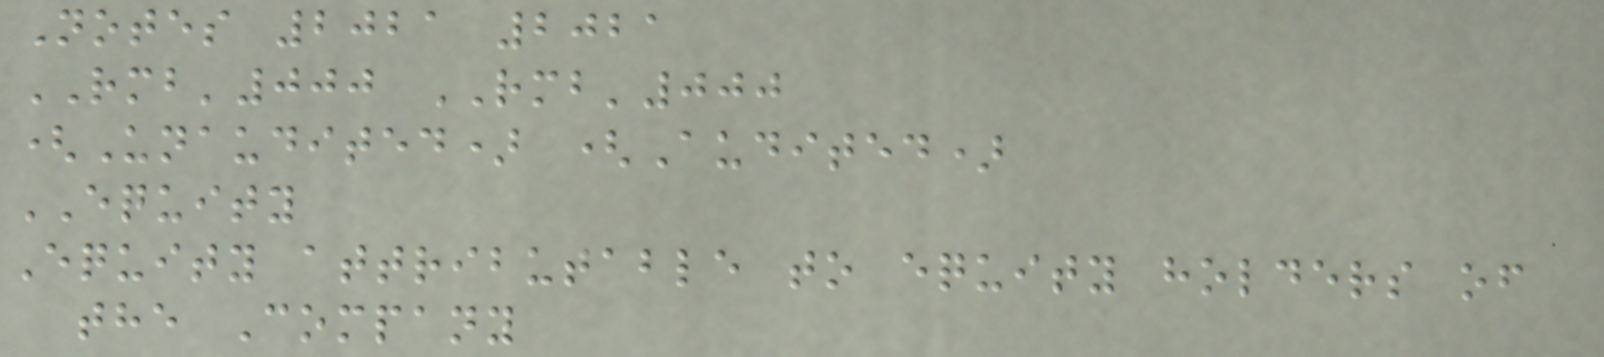Notes 2021 2021
RMB'000 RMB'000
(Unaudited) (Audited)
EQUITY
Equity attributable to equity holders of
the Company
